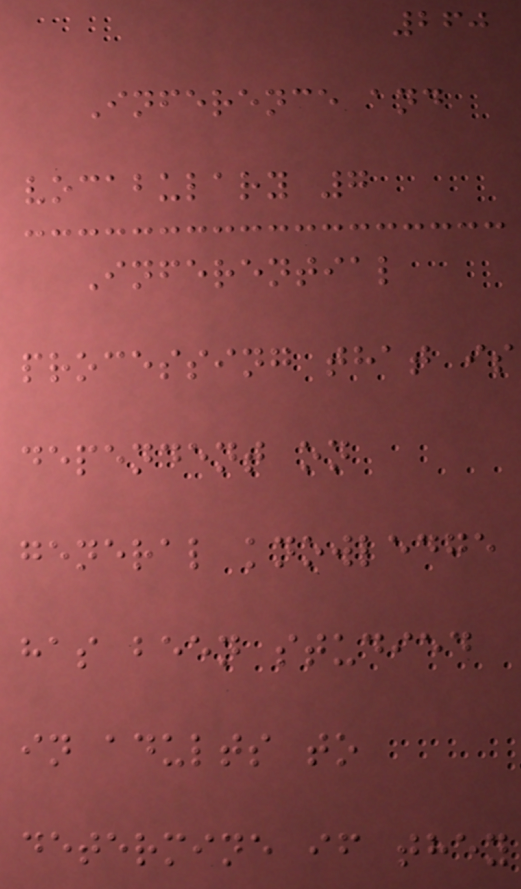260
Inference and
vocabulary 7
Inferential
processing that is
dependent on
general knowledge
has been studied
in adults to
determine if they
